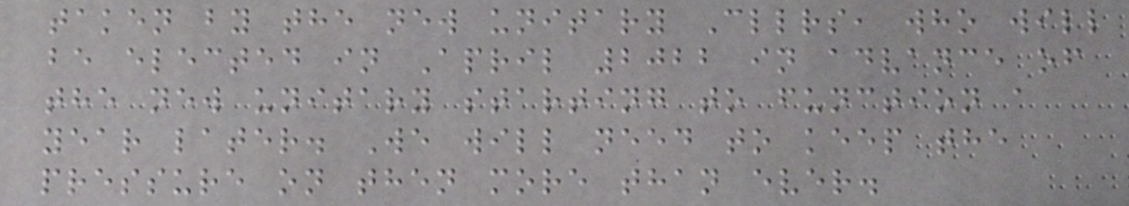taken by the new unitary Cllrs, who will
be elected in April 2022 in advance of
the new unitary starting to function a
year later. We will need to keep the
pressure on then more than ever.
